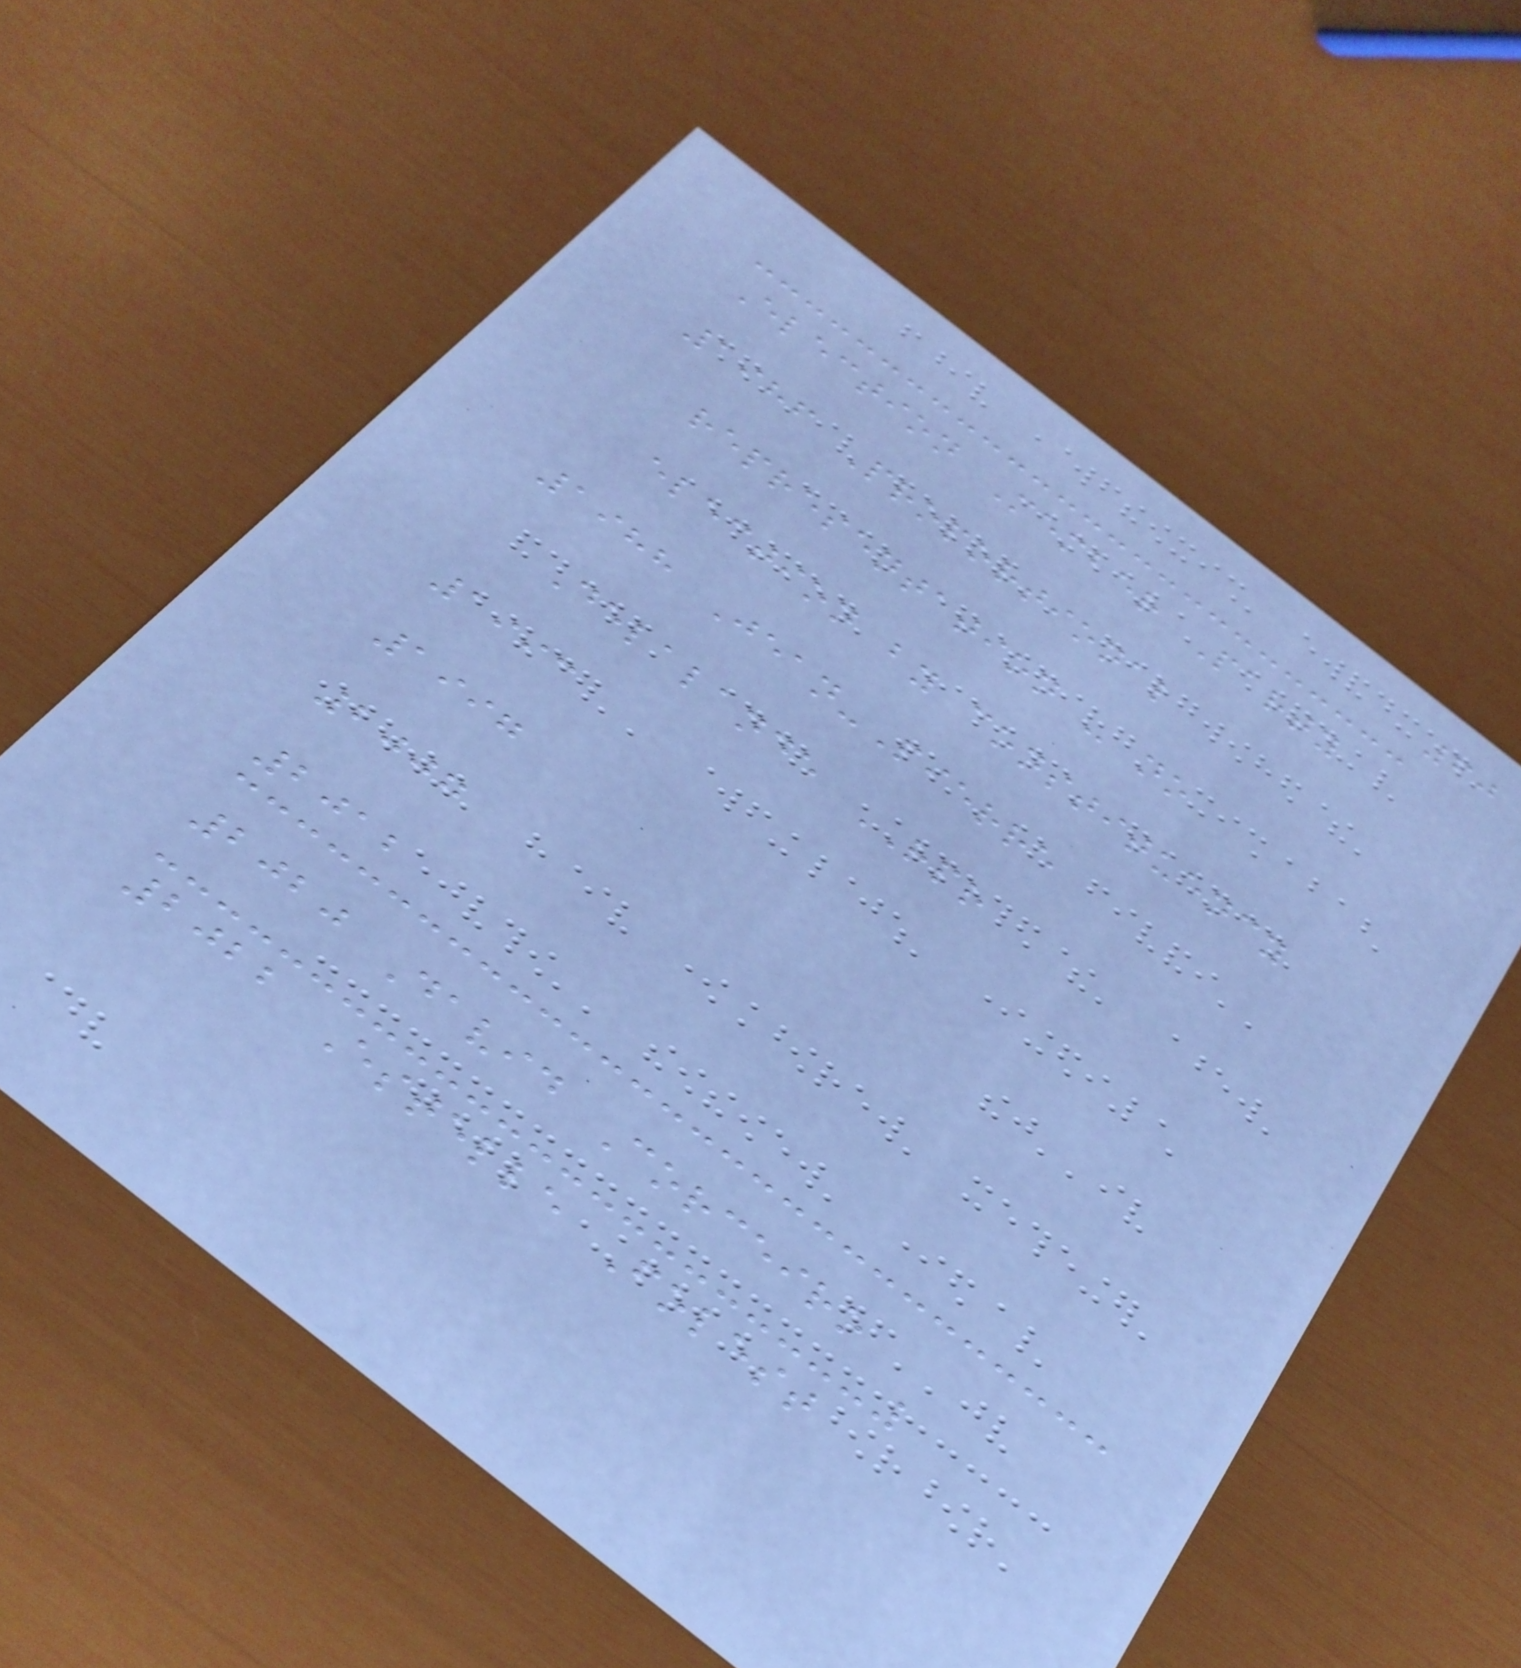60
Election Member Party
1986 Proportional
representation - no
election by constituency
1988 Jean-Pierre
Delalande RPR
1993
1997
2007
2012
2020 David Corceiro
2022 Estelle Folest
